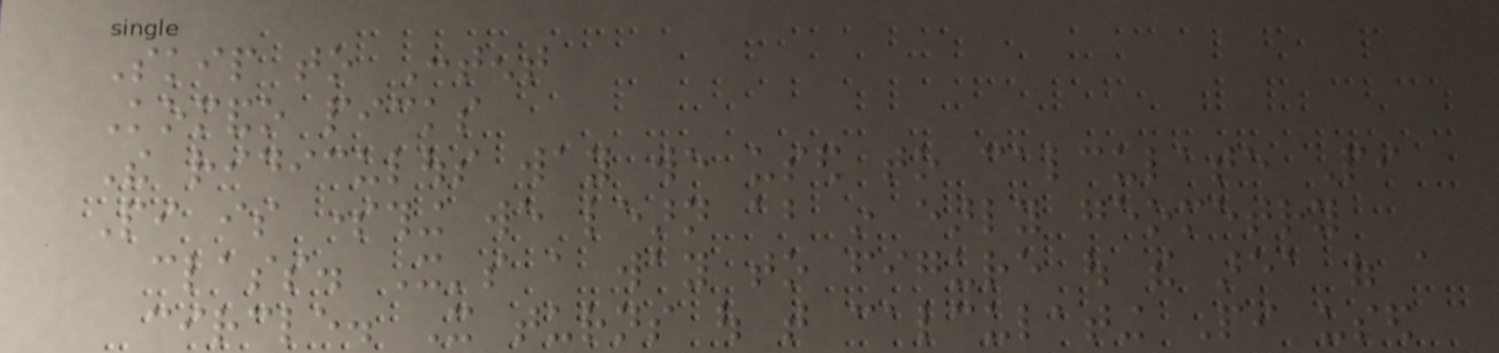Skip to Content
Komando picks
The ridiculous way we used to calculate Pi
Pi is something we learn about in early geometry
class. It's a way to figure out the area of a
circle. It turns out that calculating Pi used
